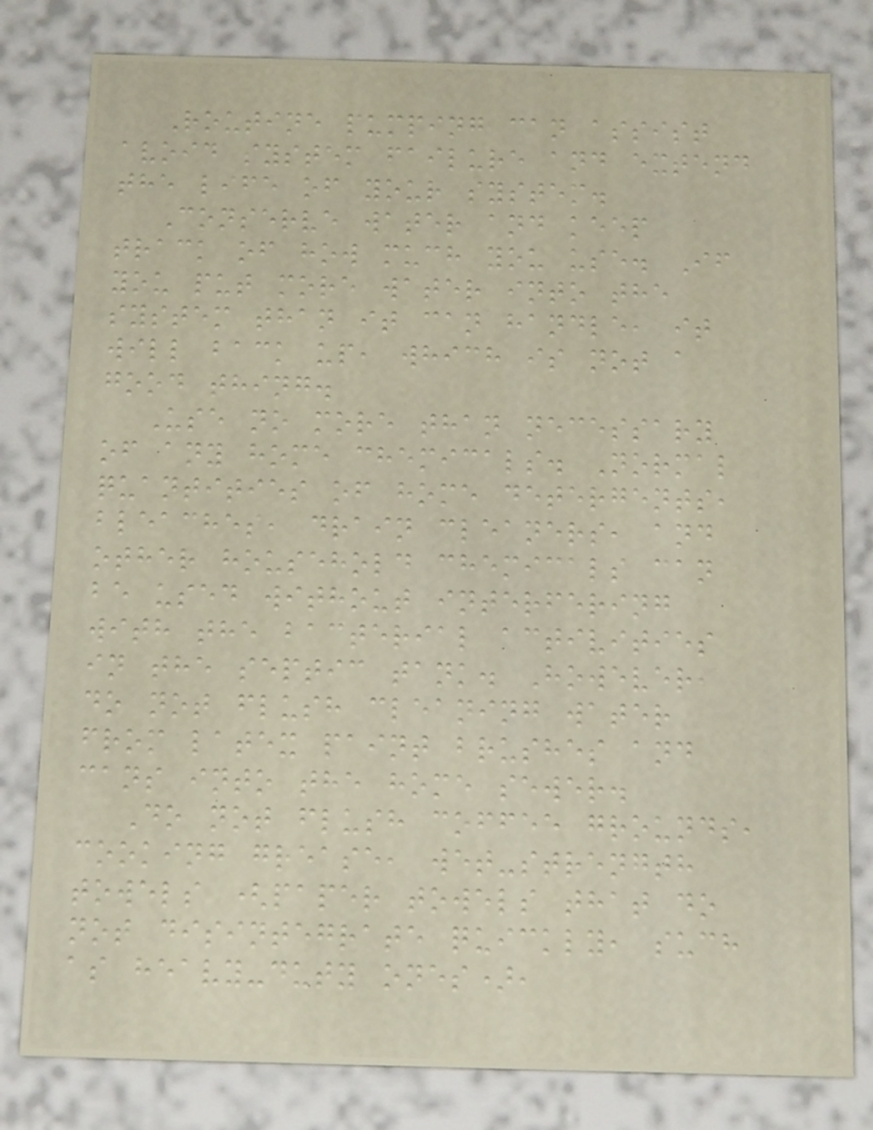Routine pumping can assist
avoid system failure and extend
the life of your system.
Conserve water and keep
track of how much you use. If
you put more water into the
system than it can handle, it
will back up, which is not a
good thing.
Use no more than necessary
of any home chemicals. Normal
quantities of home detergents,
bleaches, drain cleaners, and
other household chemicals can
be used without interfering
with the bacterial activities
in the septic tank. However,
do not flush cleaning water
from latex paint brushes and
cans into the home sewer.
Do not flush coffee grounds,
cooking grease, wet-strength
towels (paper towels that do
not disintegrate quickly, such
as heavy-duty ones),
